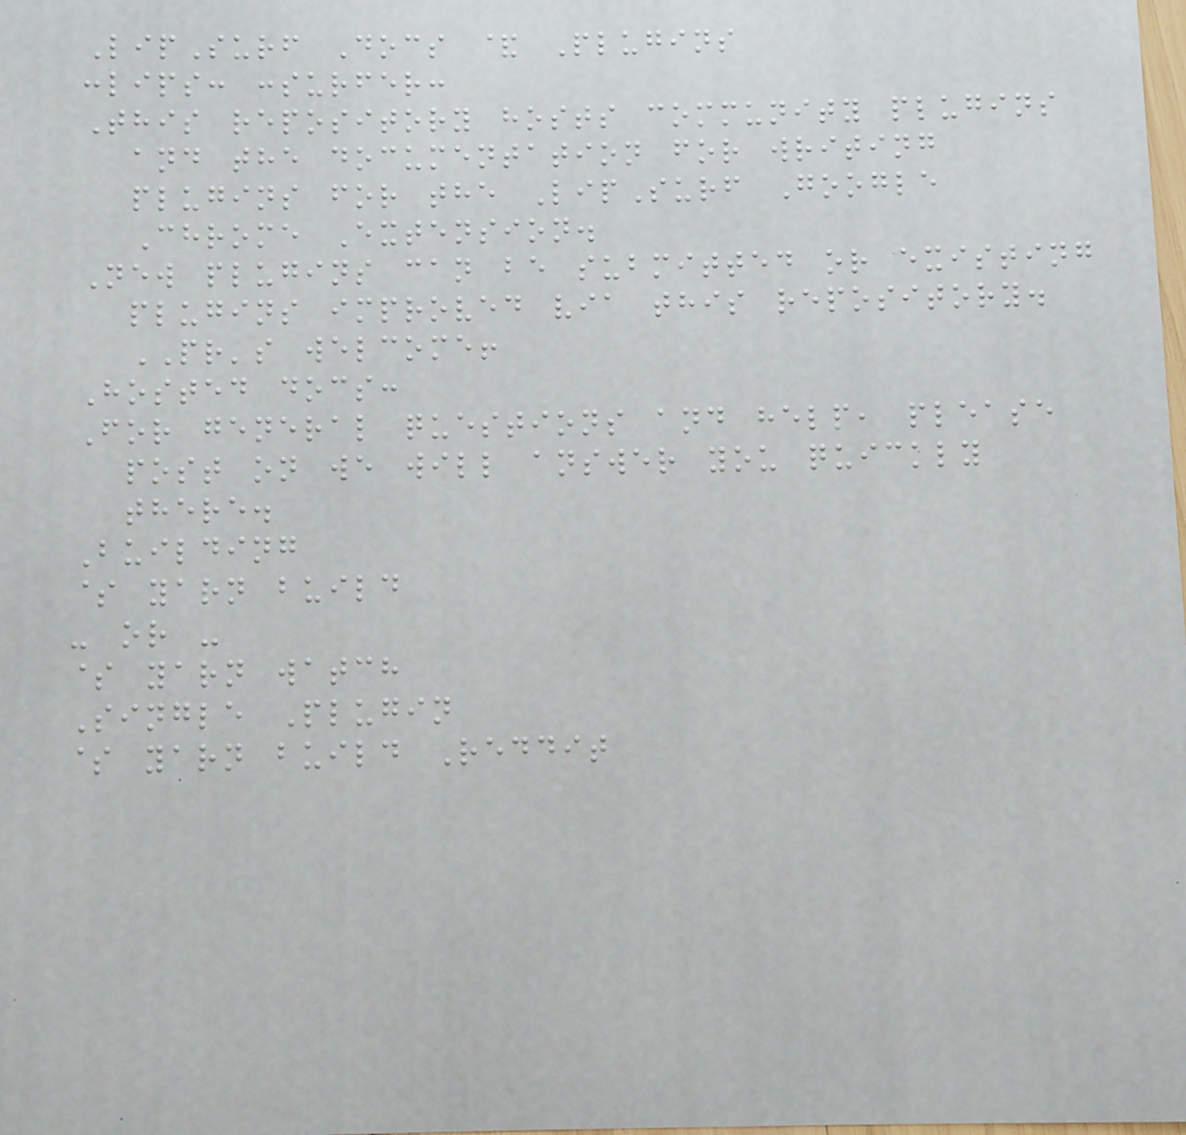LipSurf Docs & Plugins
:lips: :surfer:
This repository hosts community plugins
and the documentation for writing
plugins for the LipSurf Google
Chrome Extension.
New plugins can be submitted or existing
plugins improved via this repository.
PR's welcome!
Hosted docs:
For general questions and help, please
post on we will answer you quickly
there.
Building
$ yarn build
- or -
$ yarn watch
Single Plugin
$ yarn build Reddit
